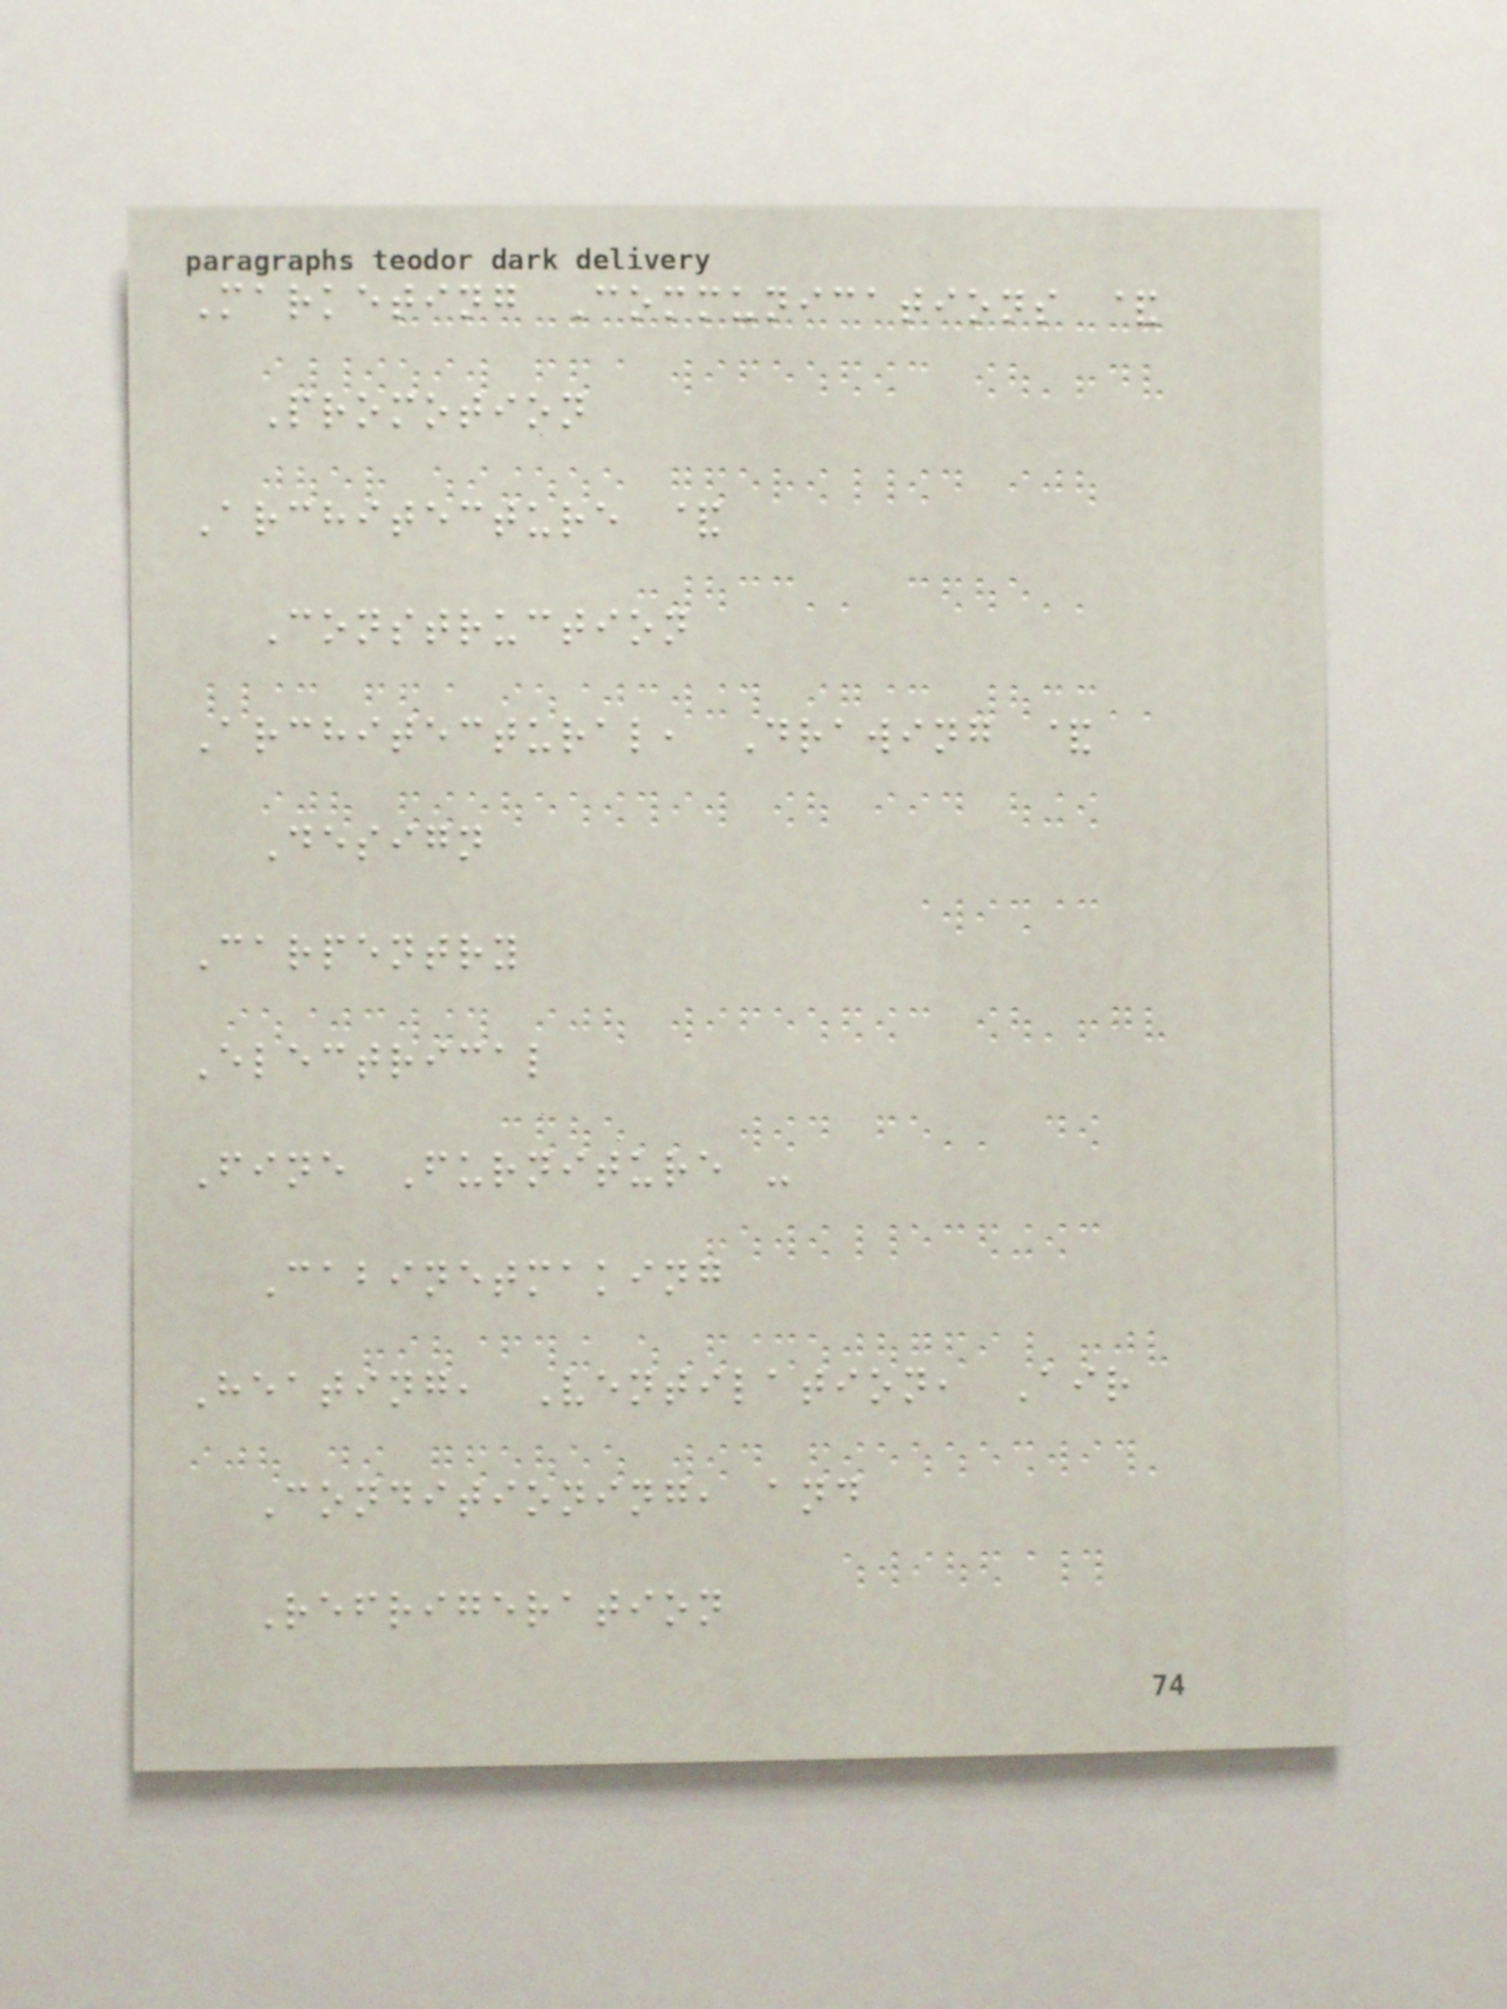Marketing Communications &
Promotion
Architecture &
Construction
Architectural, Drawing &
Design
Carpentry
Electrical
Fine Furniture -
Cabinetmaking
Heating, Ventilation, Air
Conditioning, and
Refrigeration
